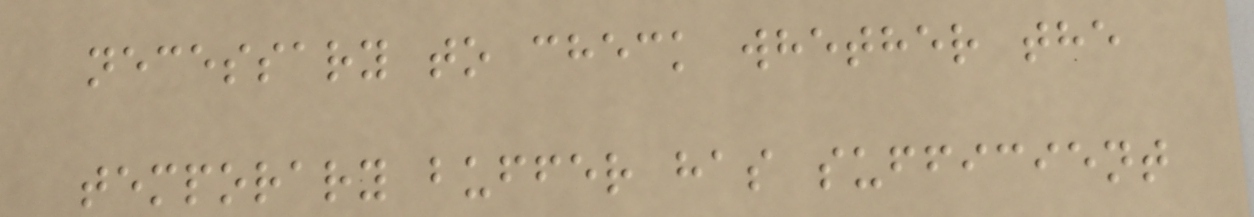necessary to check whether the
temporary buffer has sufficient
